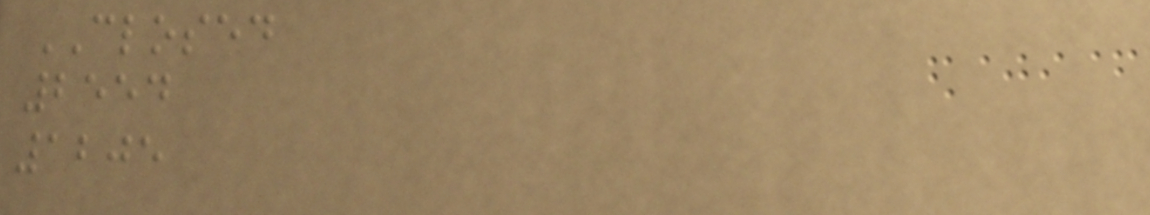CLOSED
2554
1205
